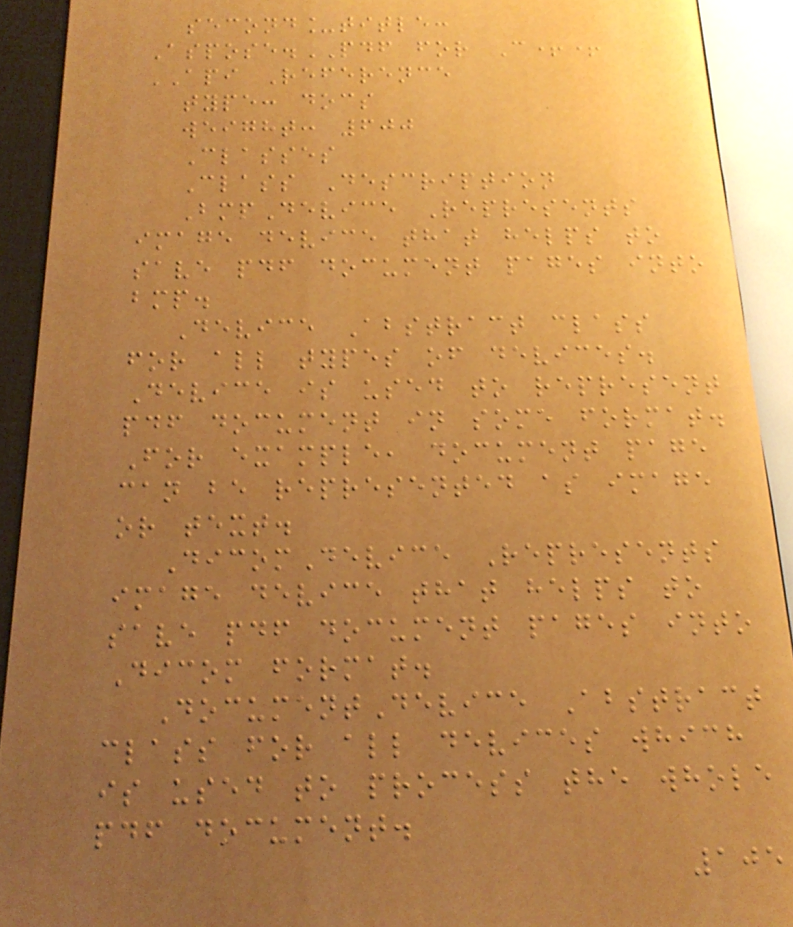second_title:
Aspose.PDF for C++
API Reference
type: docs
weight: 600
Classes
Class Description
BmpDevice Represents
image device that helps to
save pdf document pages into
bmp.
Device Abstract class
for all types of devices.
Device is used to represent
pdf document in some format.
For example, document page
can be represented as image
or text.
DicomDevice Represents
image device that helps to
save pdf document pages into
Dicom format.
DocumentDevice Abstract
class for all devices which
is used to process the whole
pdf document.
105
